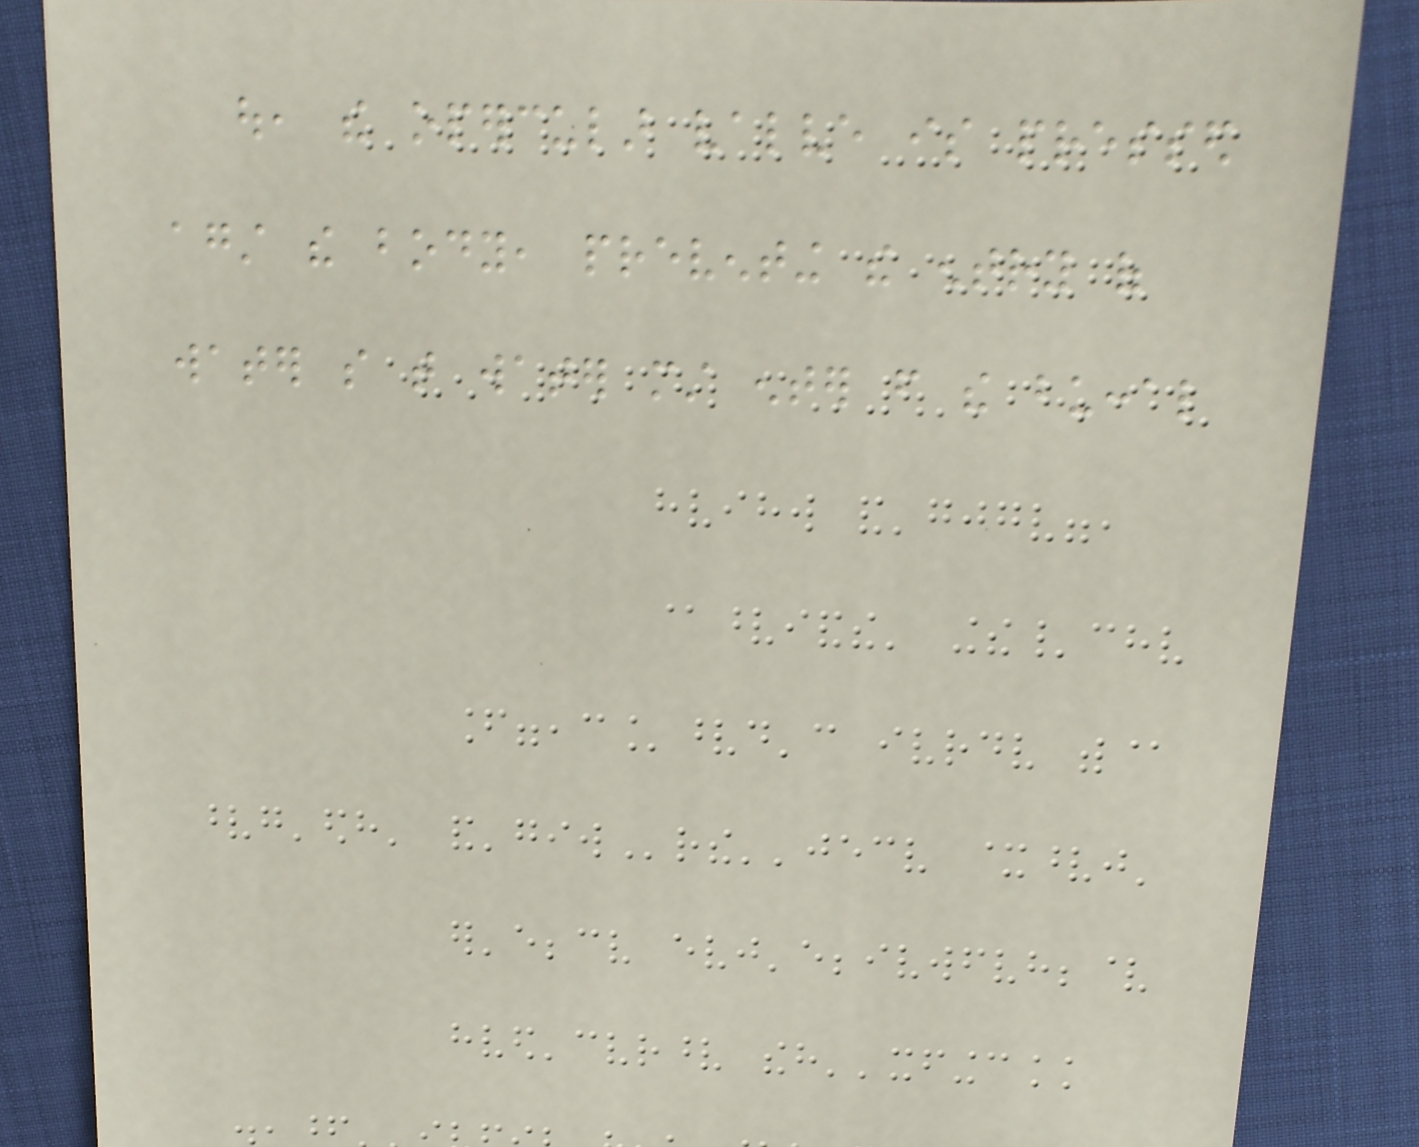out, the opercular valve is pressed
against the body, preventing the entry of
water so that water must enter from the buccal
